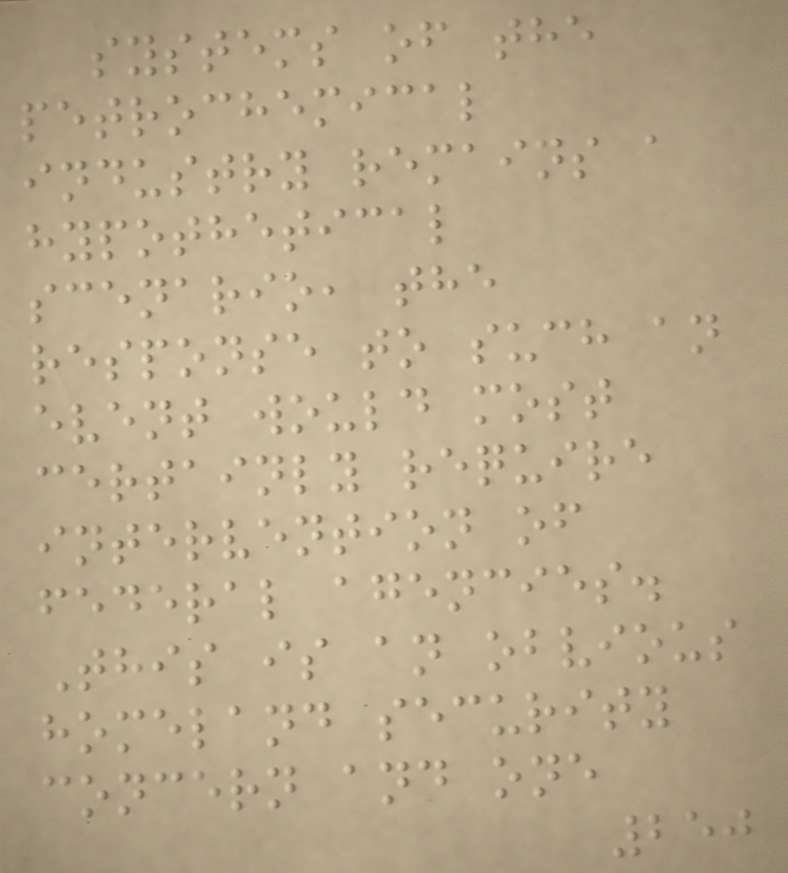systems of the
petrochemical
industry remains a
hypothetical
scenario, the
response to such an
event would most
certainly require
intervention of
federal agencies.
This is an obvious
homeland security
concern and one
250
